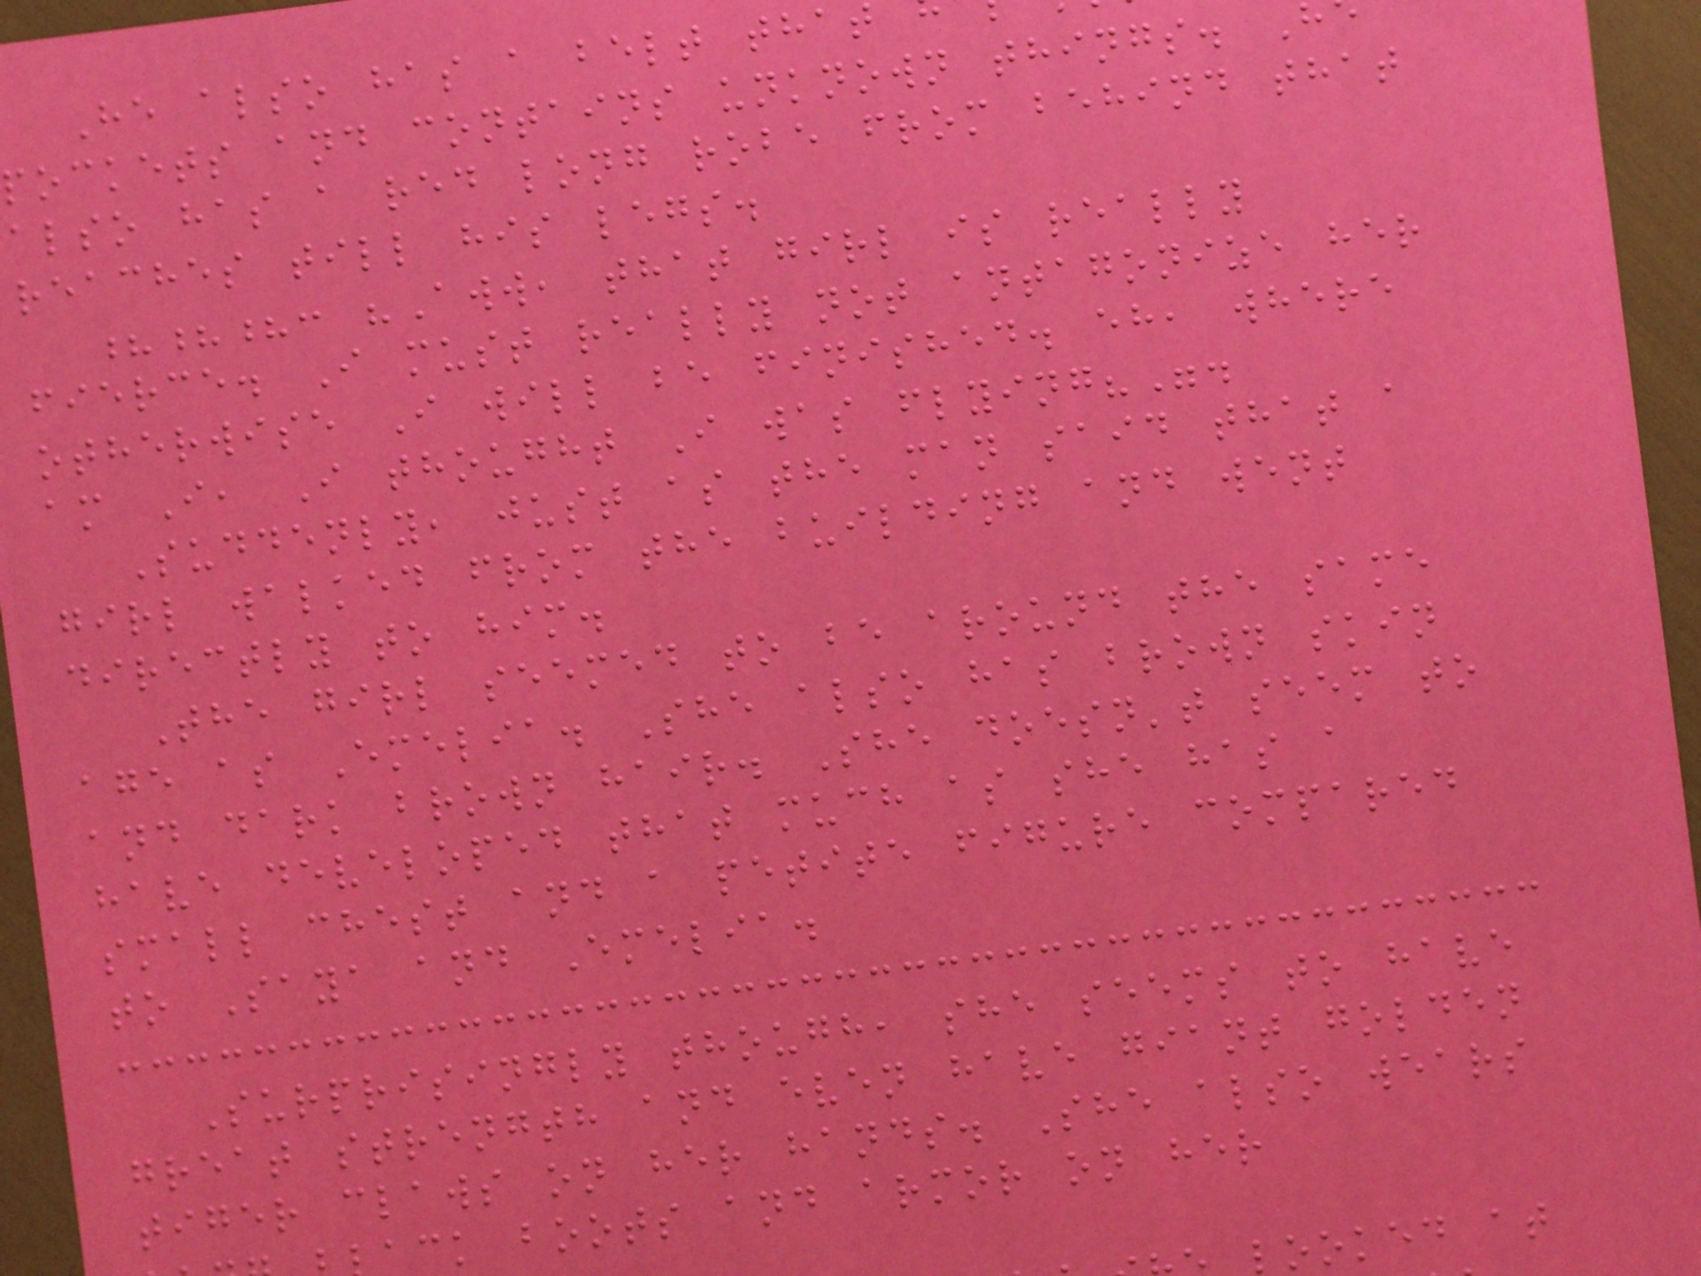He also has a belt that
pockets and contains unknown things.
also has a red long robe from behind that
reaches till his legs.
???: "Aww, that girl is really
fierce. I must really not antagonize her
otherwise I will be finished. eh, where
am I, I thought I was flying?".
Suddenly, just as the man said that a
girl walked from the building and went
directly to him.
The girl seemed to be around the same
age as Emelia. She also has brown skin
and dark brown hair. She doesn't seem to
have developed that much as she has a
small chest and a petite figure compared
to Saya and Emelia.
Surprisingly though, she seems to have
great strength and even have giant golden
tiger claws on her hands. She also wears
ack boots and armor on her
